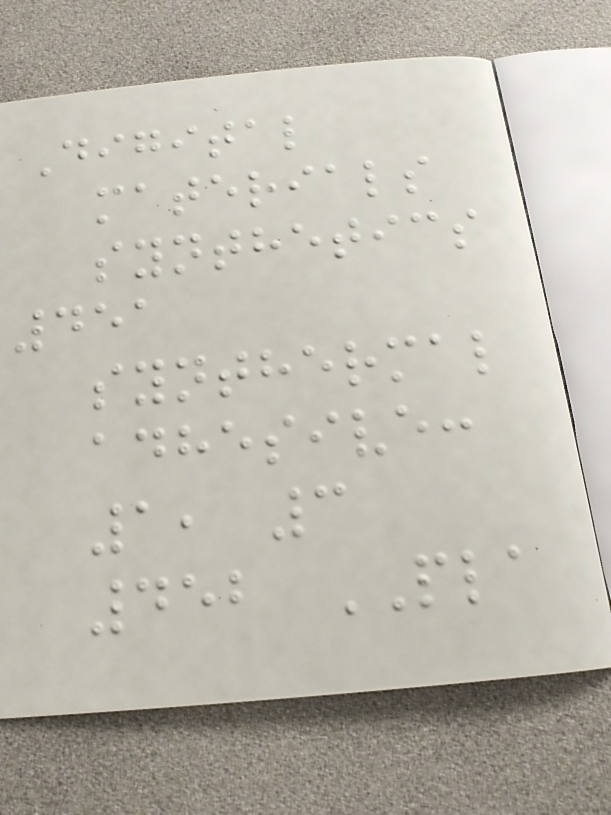Digital
materials
synthetics
451
synthermal
adhesive:
1, 3
452 PLA
